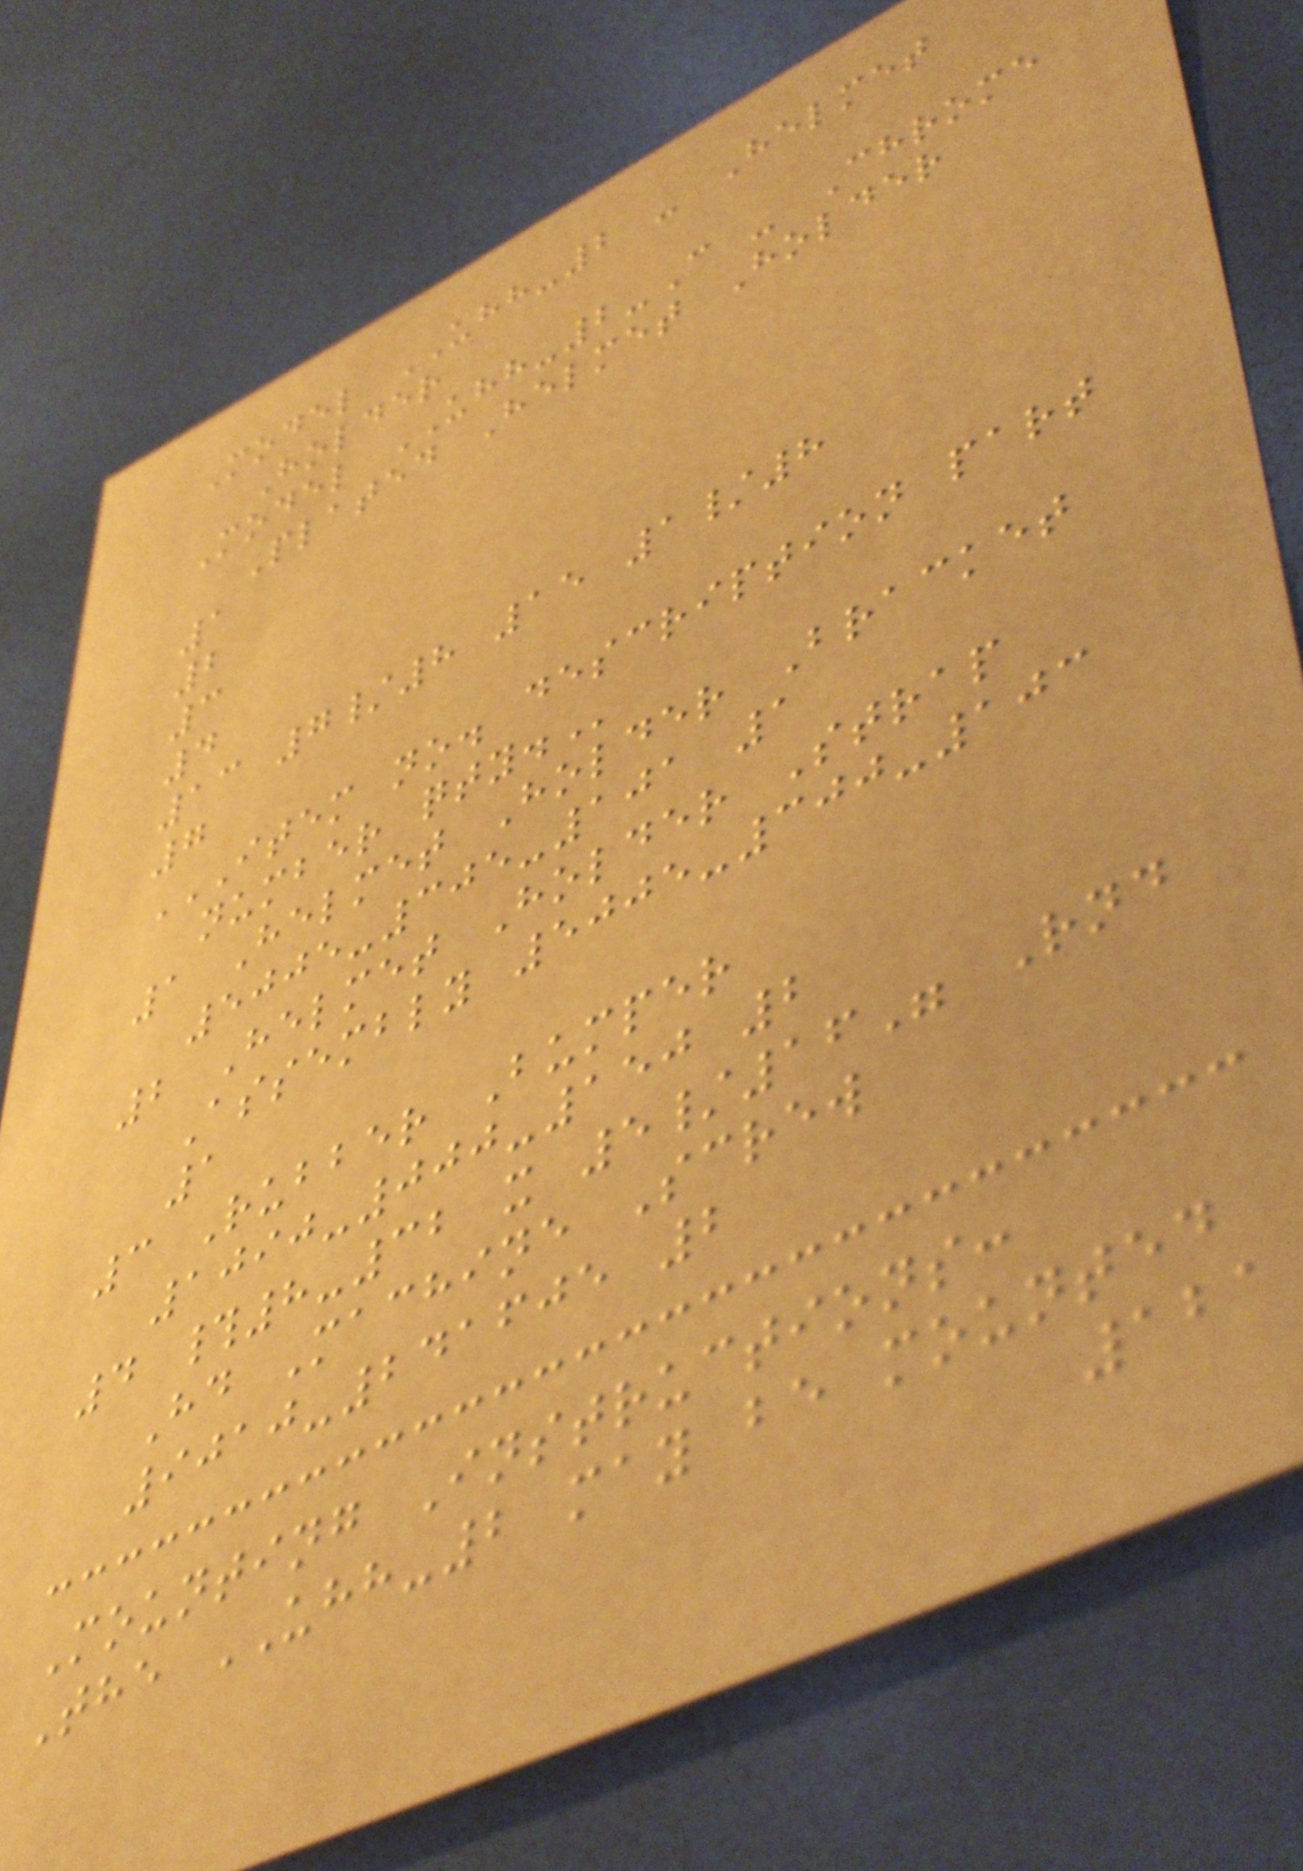Model UHH-2 - Helmet
Holder
Model UHH-2-C - Chrome
Plated Helmet Holder
1
2
3
4
13 7/8 15 1/8
7
ITEM NO. DESCRIPTION PART
NUMBER QTY.
1 Helmet Holder Bracket
5005-305-101 1
2 Helmet Holder Strap
Assembly 5005-300-103
1
3 Rubber Bumper
1090-000-150 2
4 #8-32 x 5/16" Rnd
Hd Machine Screw
9010-241605 2
Mounting Instructions:
The UHH-2 may be mounted
121
